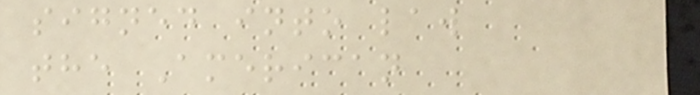signed into law
the American
